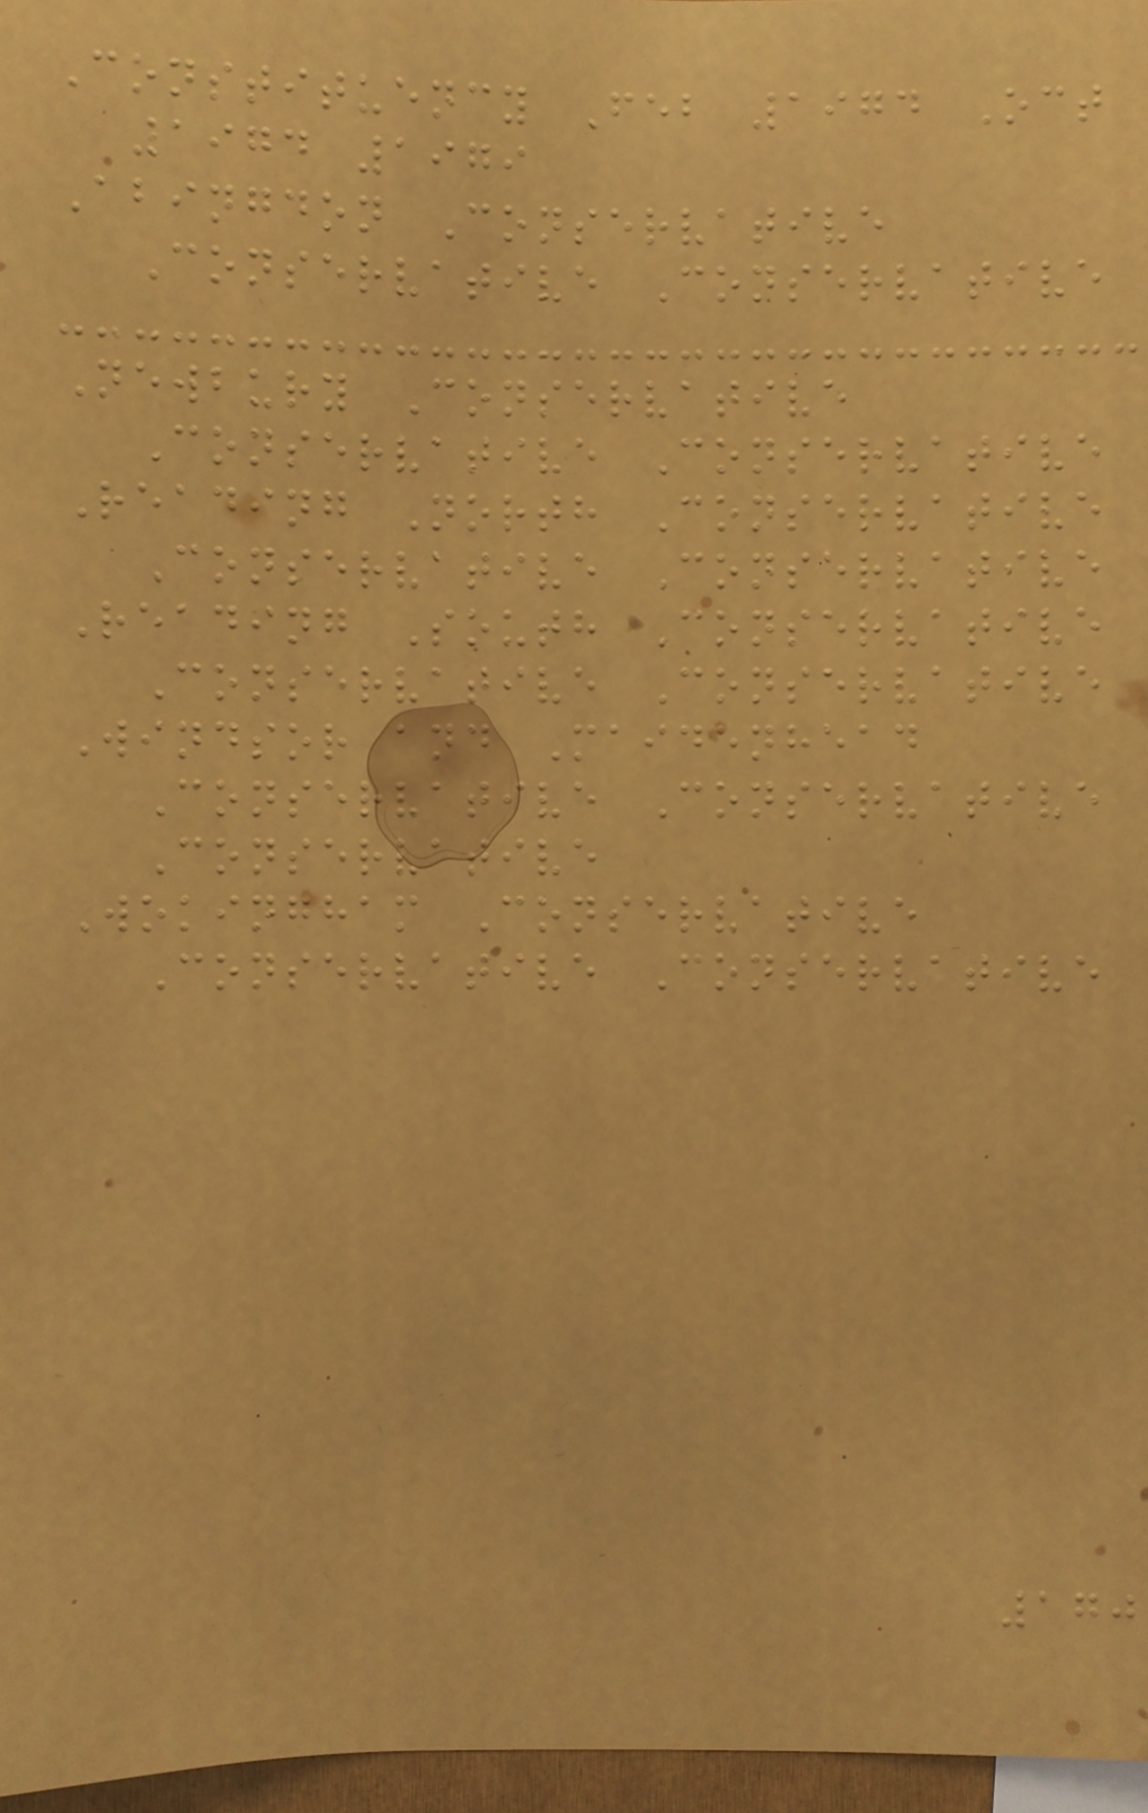Constituency Feb 1974 Oct
1974 1979
Abingdon Conservative
Conservative Conservative
Newbury Conservative
Conservative Conservative
Reading North Conservative
Conservative Conservative
Reading South Conservative
Conservative Conservative
Windsor and Maidenhead
Conservative Conservative
Conservative
Wokingham Conservative
Conservative Conservative
170
